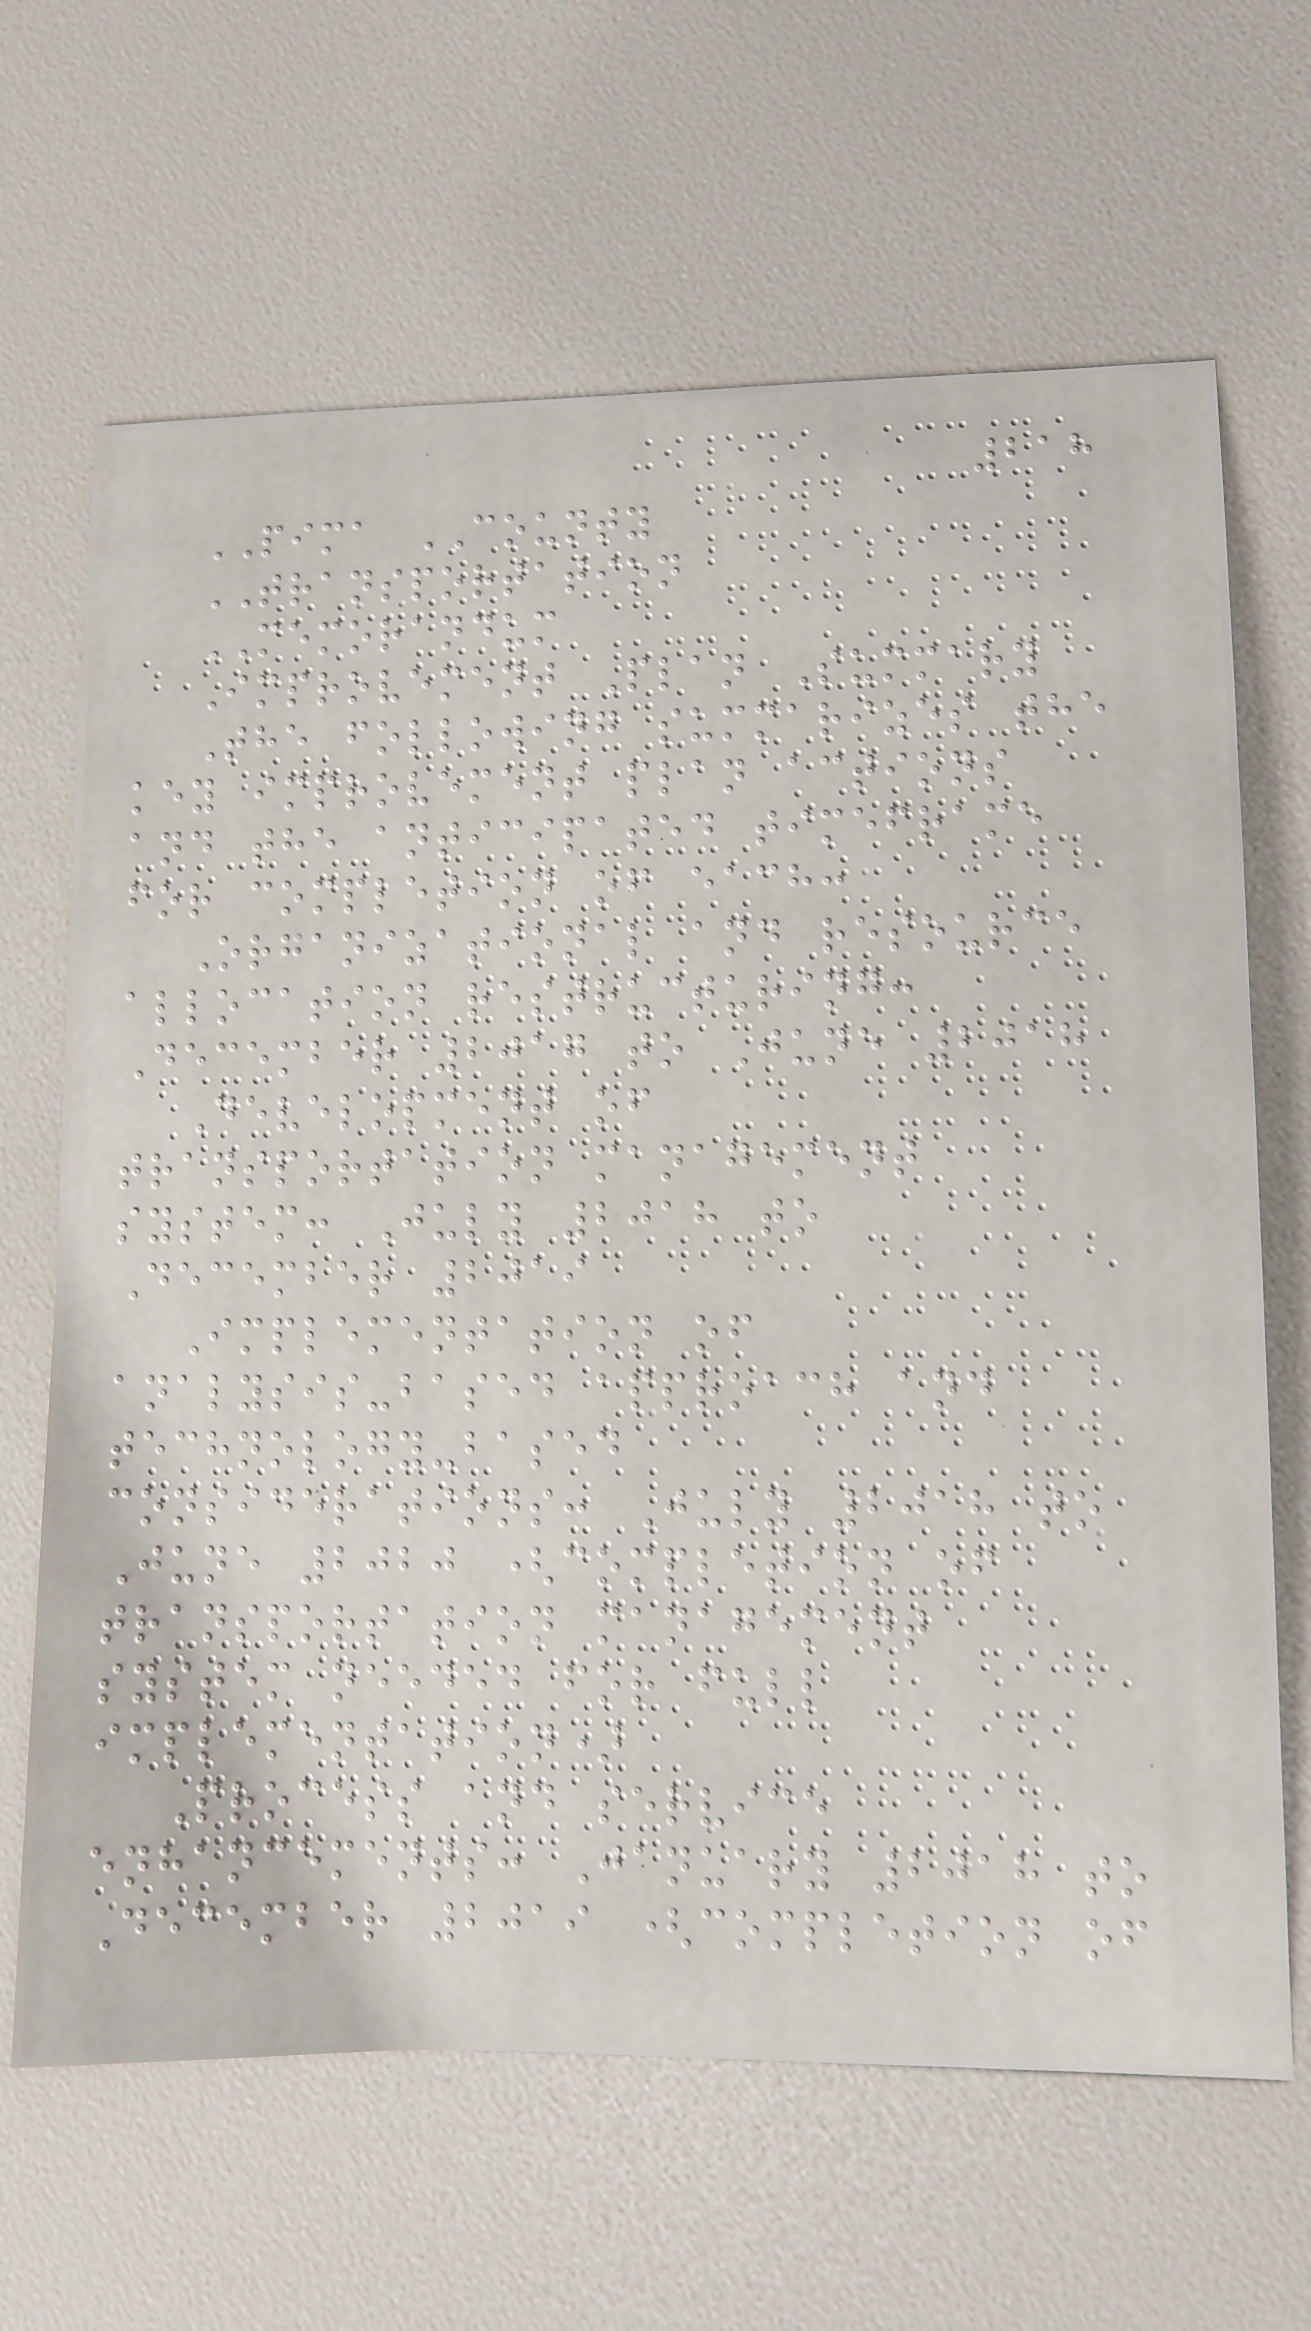218
PIMA COUNTY
TRANSPORTATION
MEMORANDUM
Improvement Plan Summary
The following summarizes the
key improvement plan actions
and the anticipated timeframe
for completion of each:
Organizational and resource
allocation restructuring:
December 2017 to June 2018
Development of
transportation management
system: July 2018 to
December 2019
Implementation of
analysis-based approach and
technology-based
considerations: July 2018 to
June 2020 (completion of
transportation management
system needed for full
implementation)
Process and service
enhancements: January 2018 to
December 2019 (completion of
